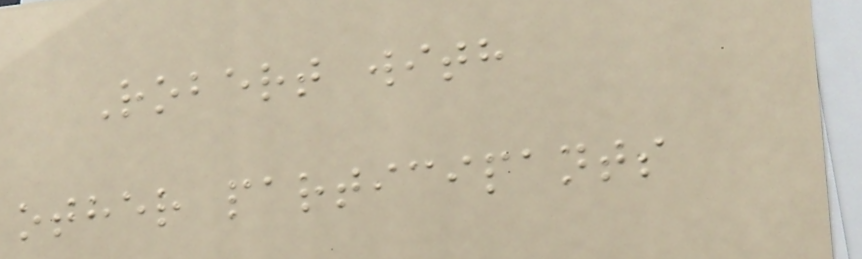Robert with
other participants
